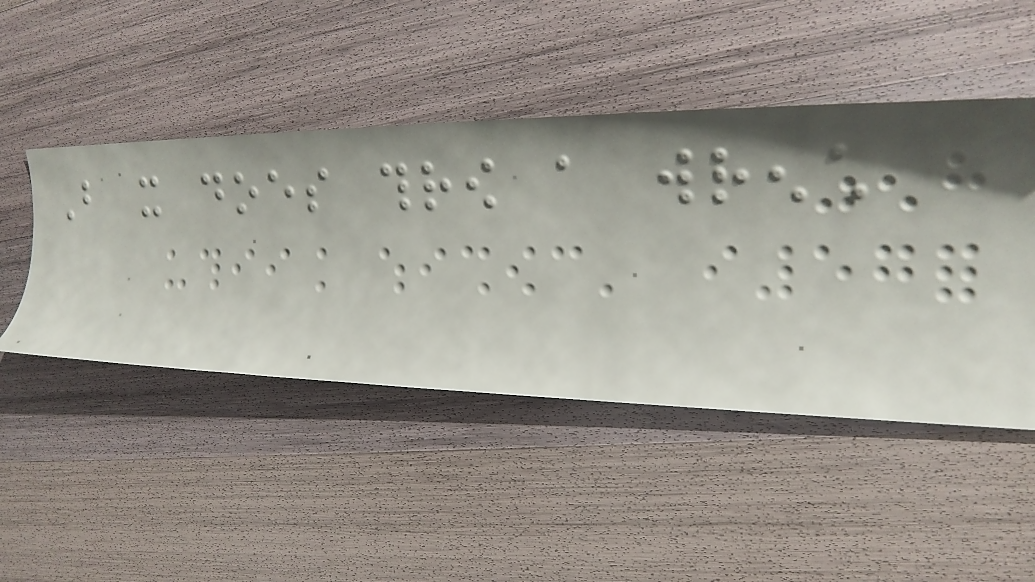But it does throw a wrench
